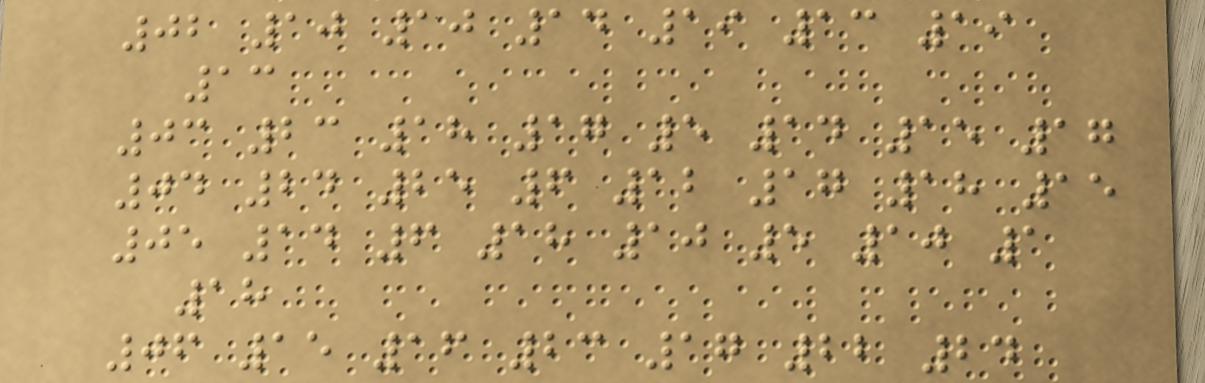02 10 10 14 19 13 19
13
03 23 18 17 5 14 15 17
04 24 25 6 12 17 18 15
05 14 6 18 10 5 10 1
18
06 15 16 23 17 22 24
